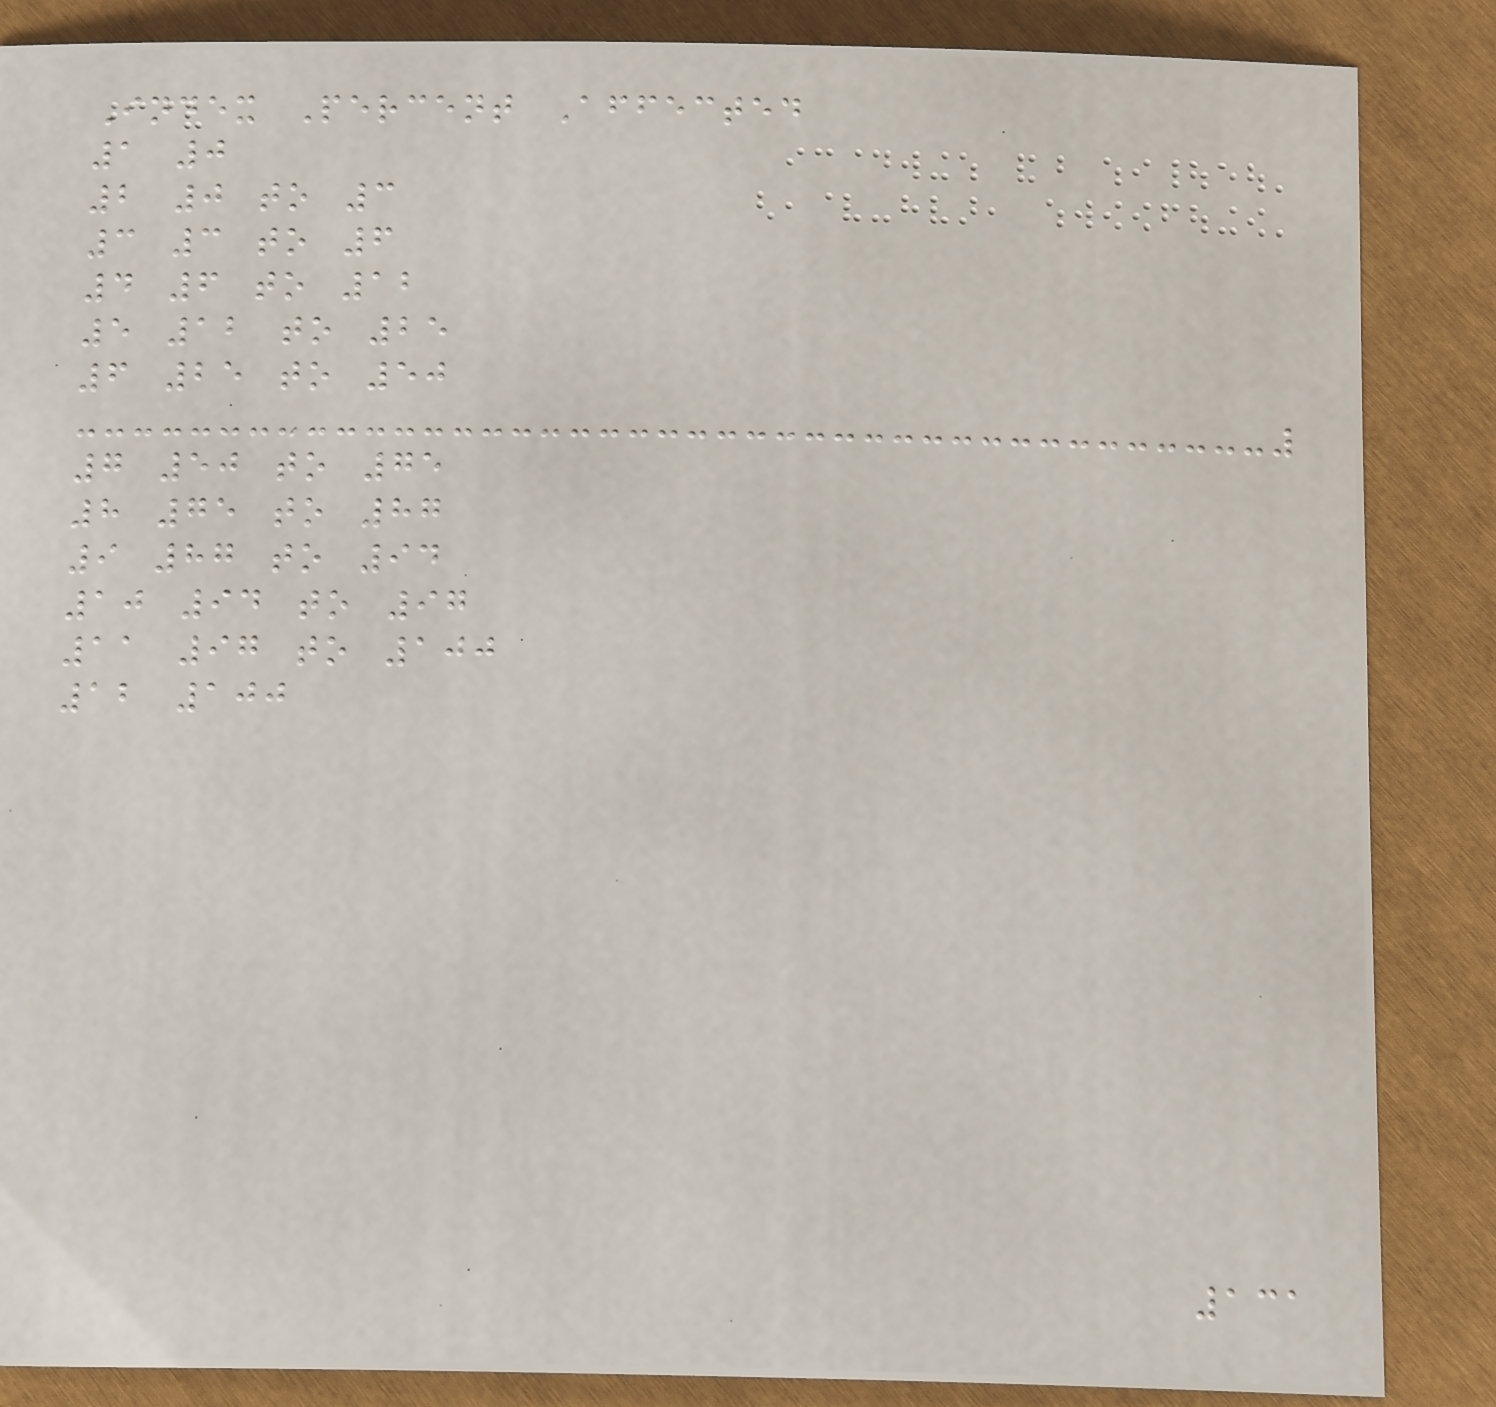Index Percent Affected
1 0
2 0 to 3
3 3 to 6
4 6 to 12
5 12 to 25
6 25 to 50
7 50 to 75
8 75 to 87
9 87 to 94
10 94 to 97
11 97 to 100
12 100
131
